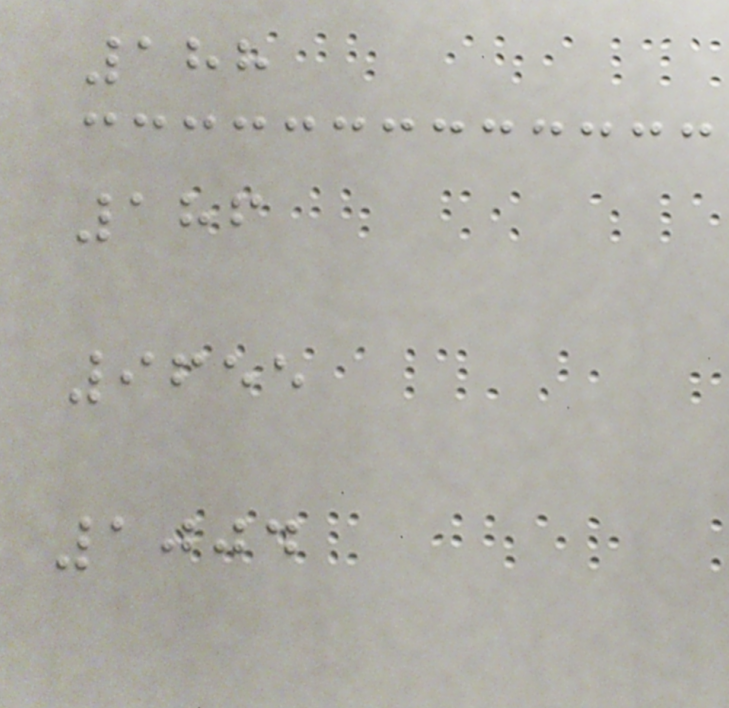188
186
9655
1004
